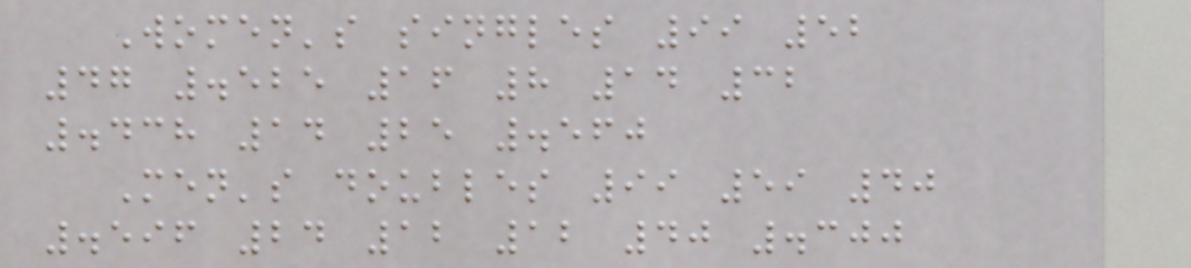Women's singles 99 52
47 .525 16 8 14 32
.438 14 25 .560
Men's doubles 99 59 40
.596 24 12 12 40 .300
